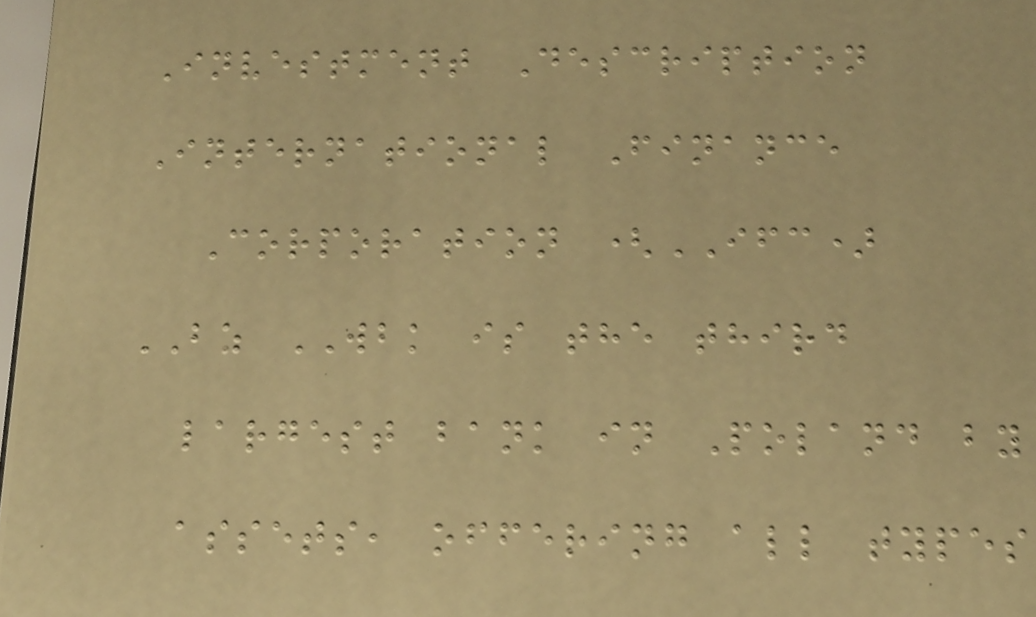Investment Description
International Finance
Corporation (IFC)
BZ WBK is the third
largest bank in Poland by
assets, offering all types
